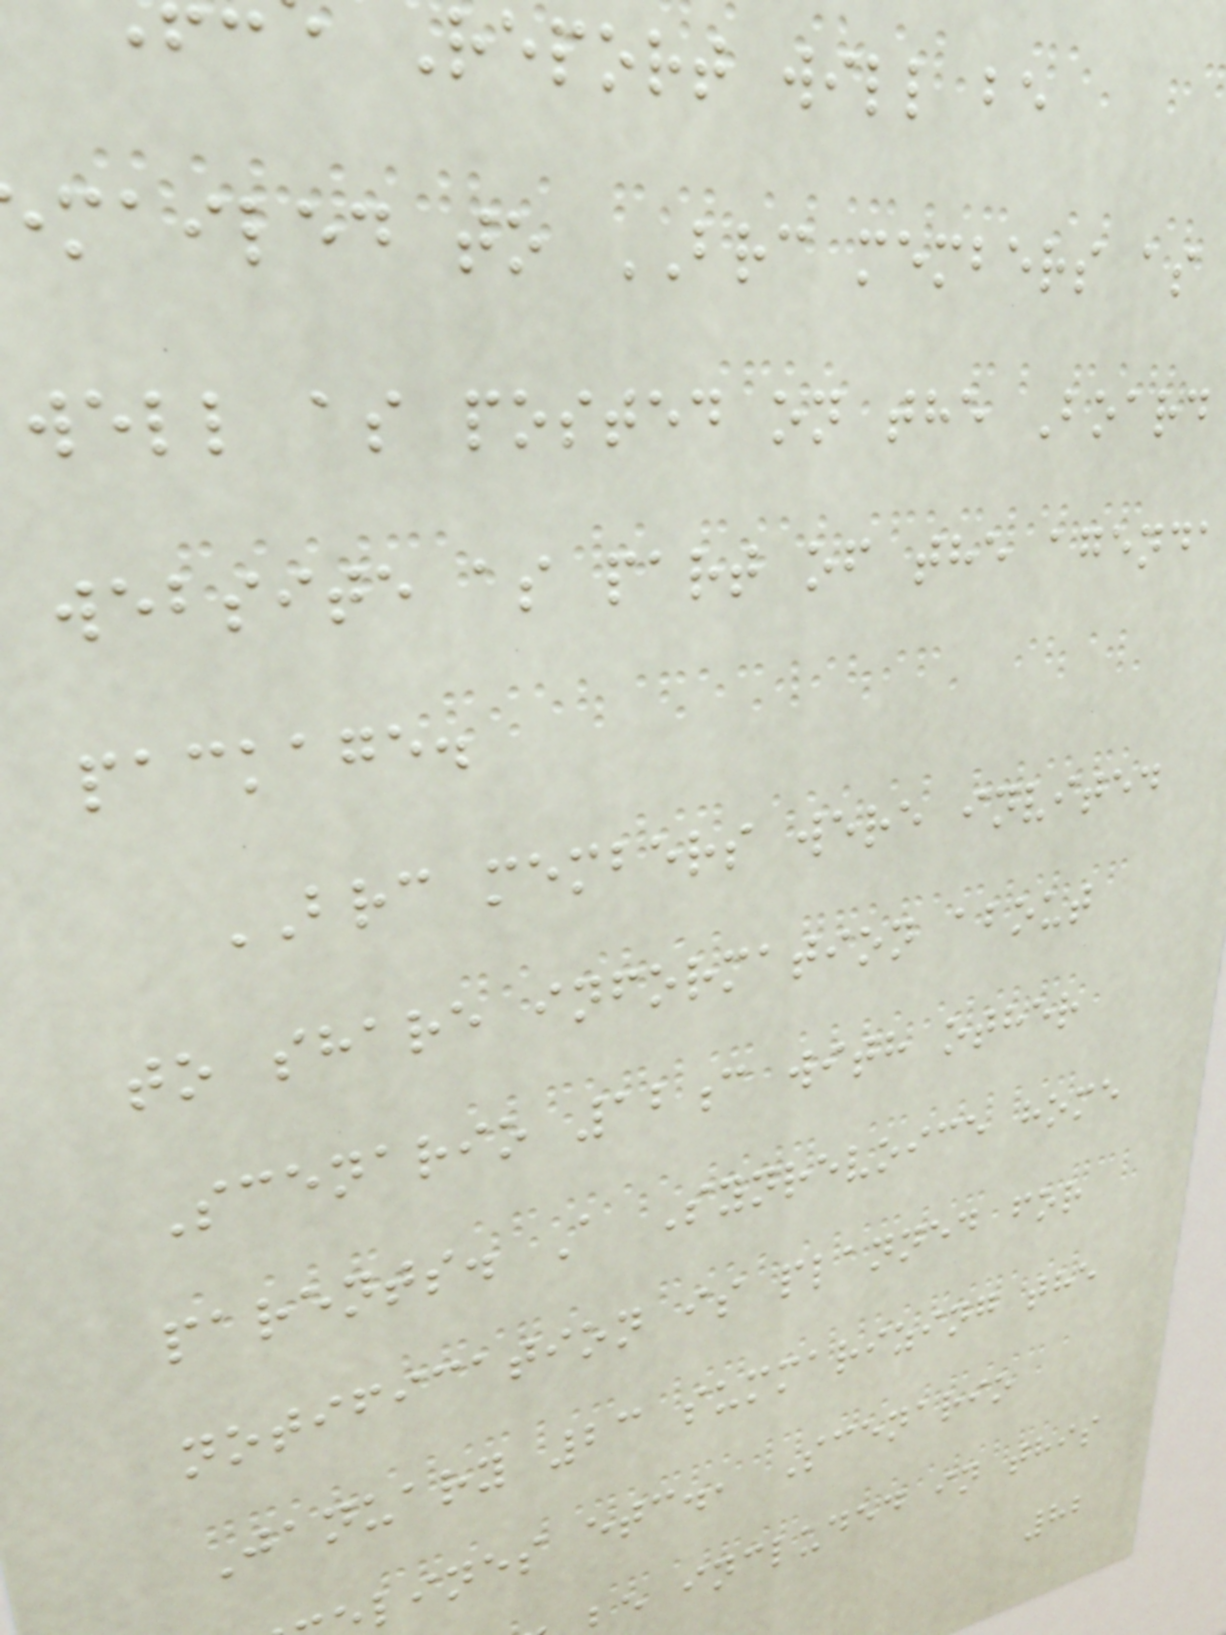Report will be
mailed to BRC members as
well as posted on the Board
website as part of the agenda
package.
BRC members were invited
to share information about
Scenario 12c with other
parents. A Synrevoice home
notification is planned for
January 23 summarizing the
lines etc., Scenario
e included in this
82
